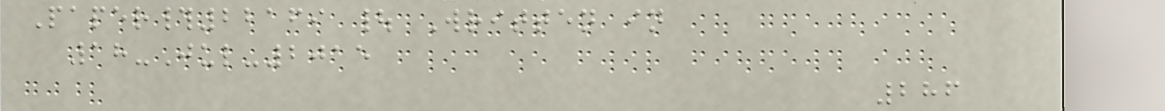Paper#22169 | Written in
18-Jul-2015
286
